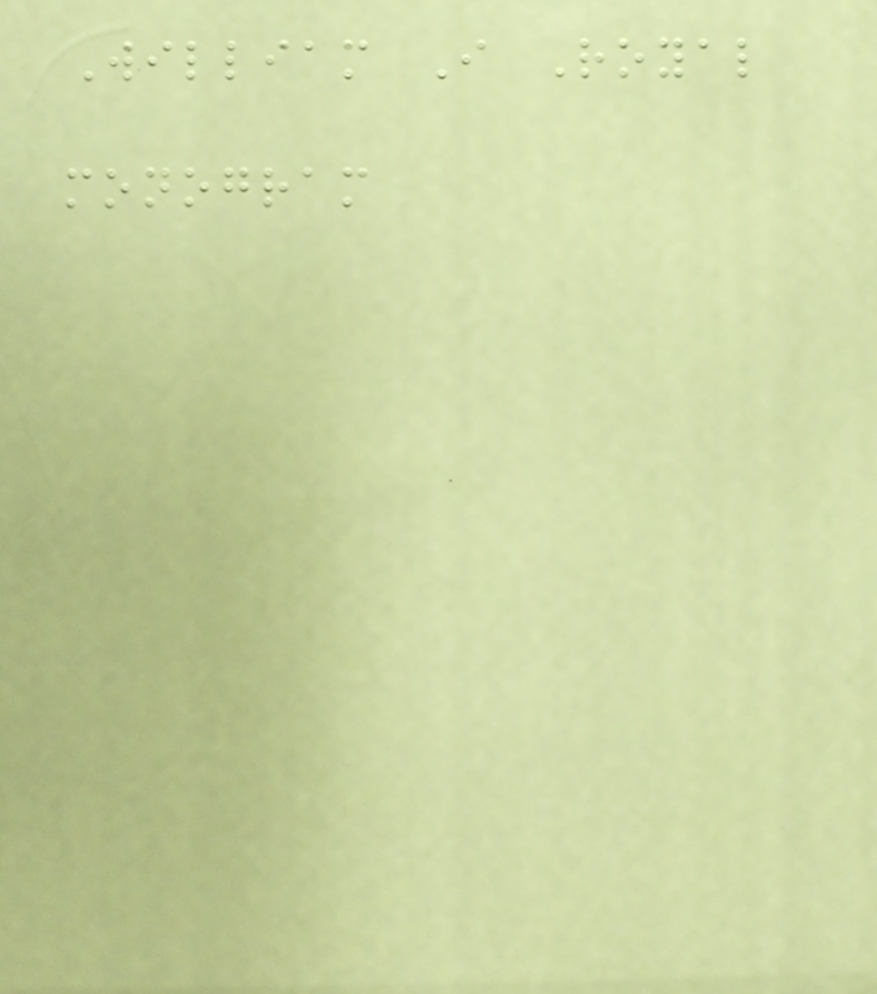William I Royal
monogram
